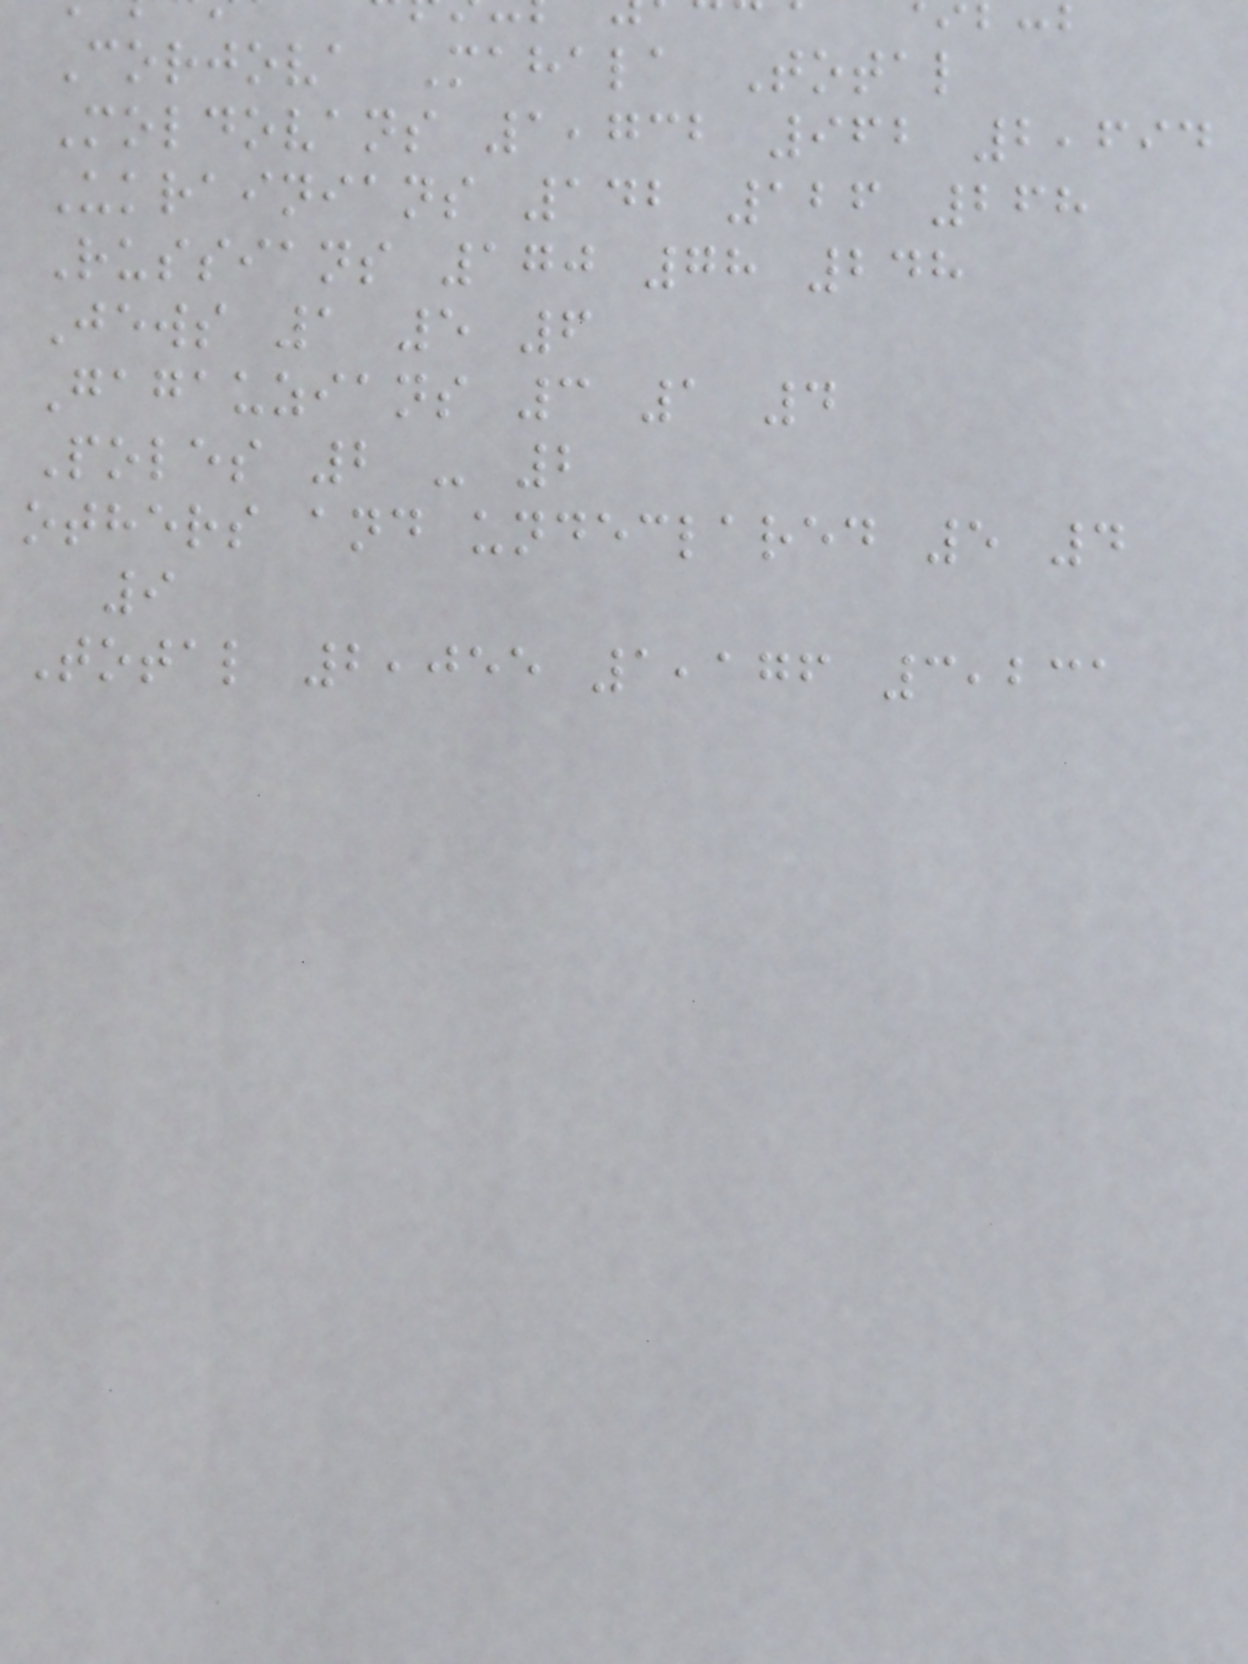Corjova Mahala Total
Moldovans 1,732 962 2,694
Ukrainians 142 126 268
Russians 170 78 248
Jews 1 5 6
Gagauzians 3 1 4
Poles 2 - 2
others and undeclared 5 4
9
Total 2,055 1,176 3,231
